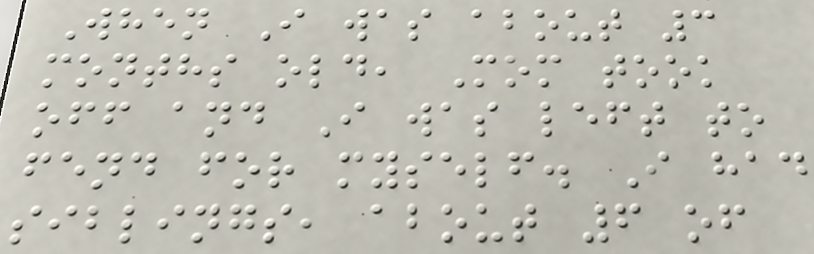When I was about 3
months old, Mom took
off and I was left to
fend for myself. I had
siblings, about 6 of
